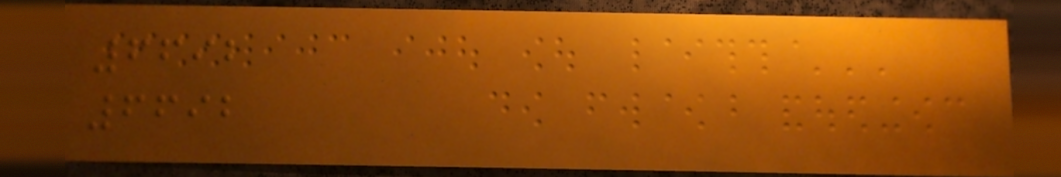6692
6692
